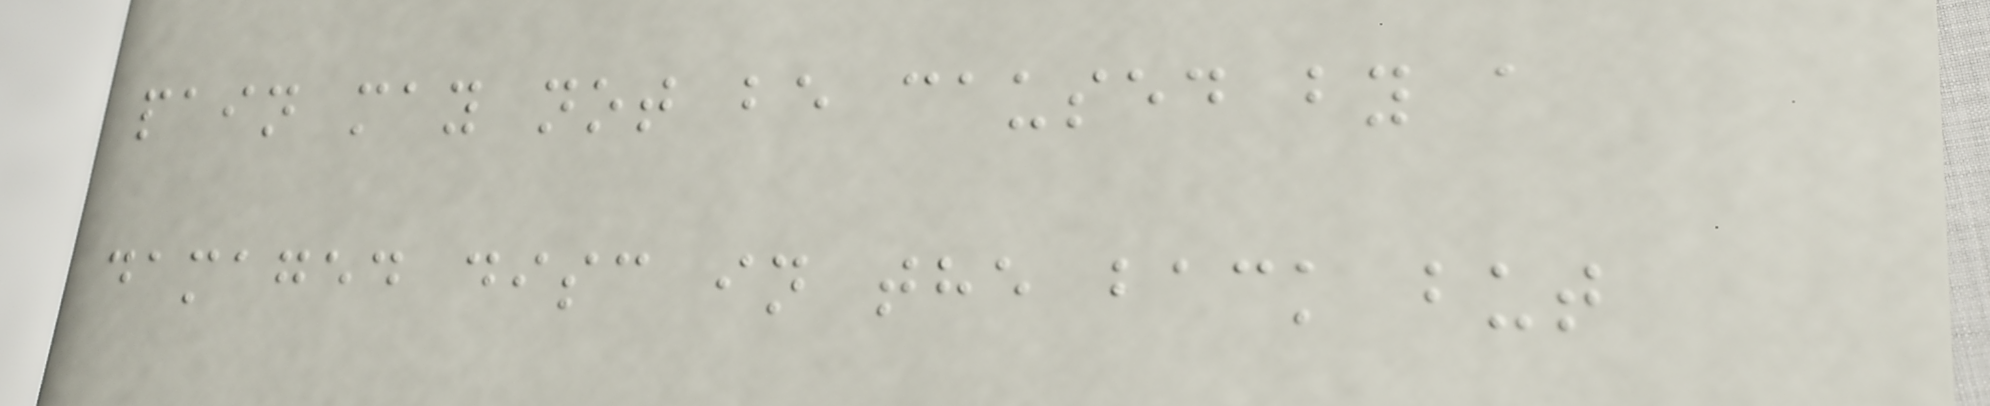pain may not be caused by a
damaged disc in the back but
